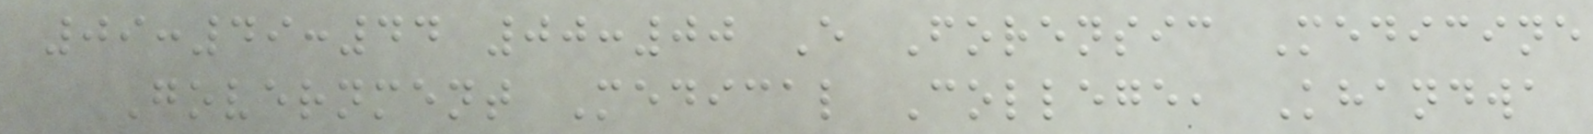09:49:44 00:00 E Forensic Medicine
Government Medical College, Khandwa
